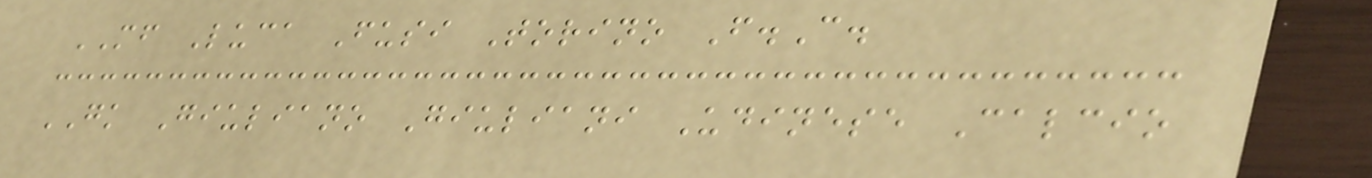MF Luca Fusi Torino F.C.
GK Giuliano Giuliani Udinese Calcio
